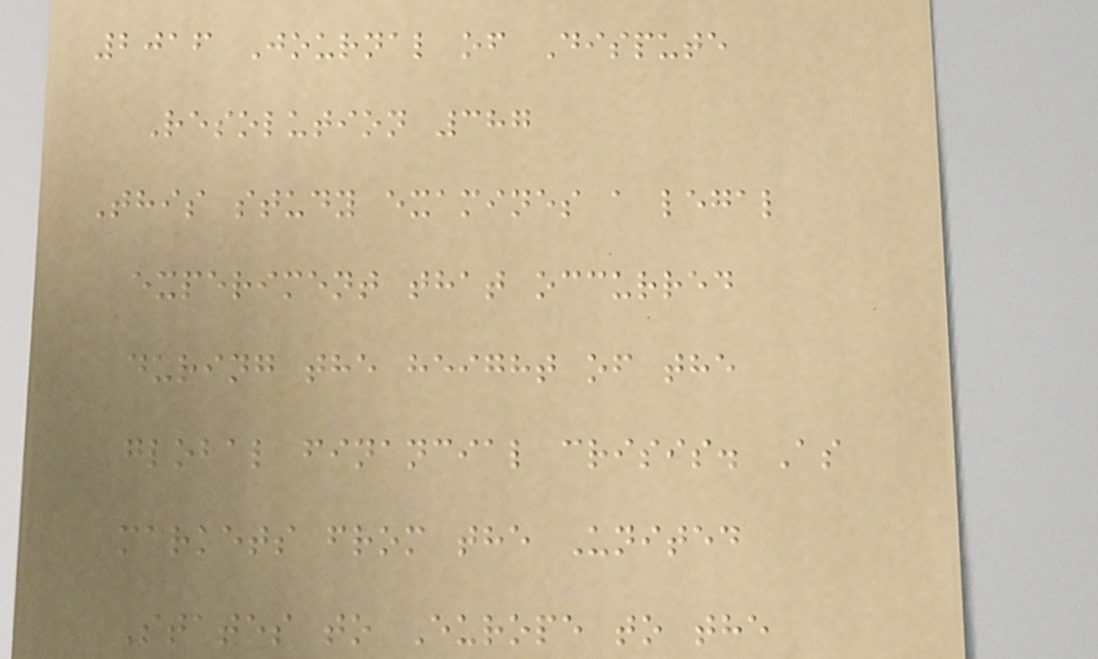2016 Journal of Dispute
Resolution 387
This study examines a legal
experiment that occurred
during the height of the
global financial crisis. As
markets from the United
States to Europe to the
